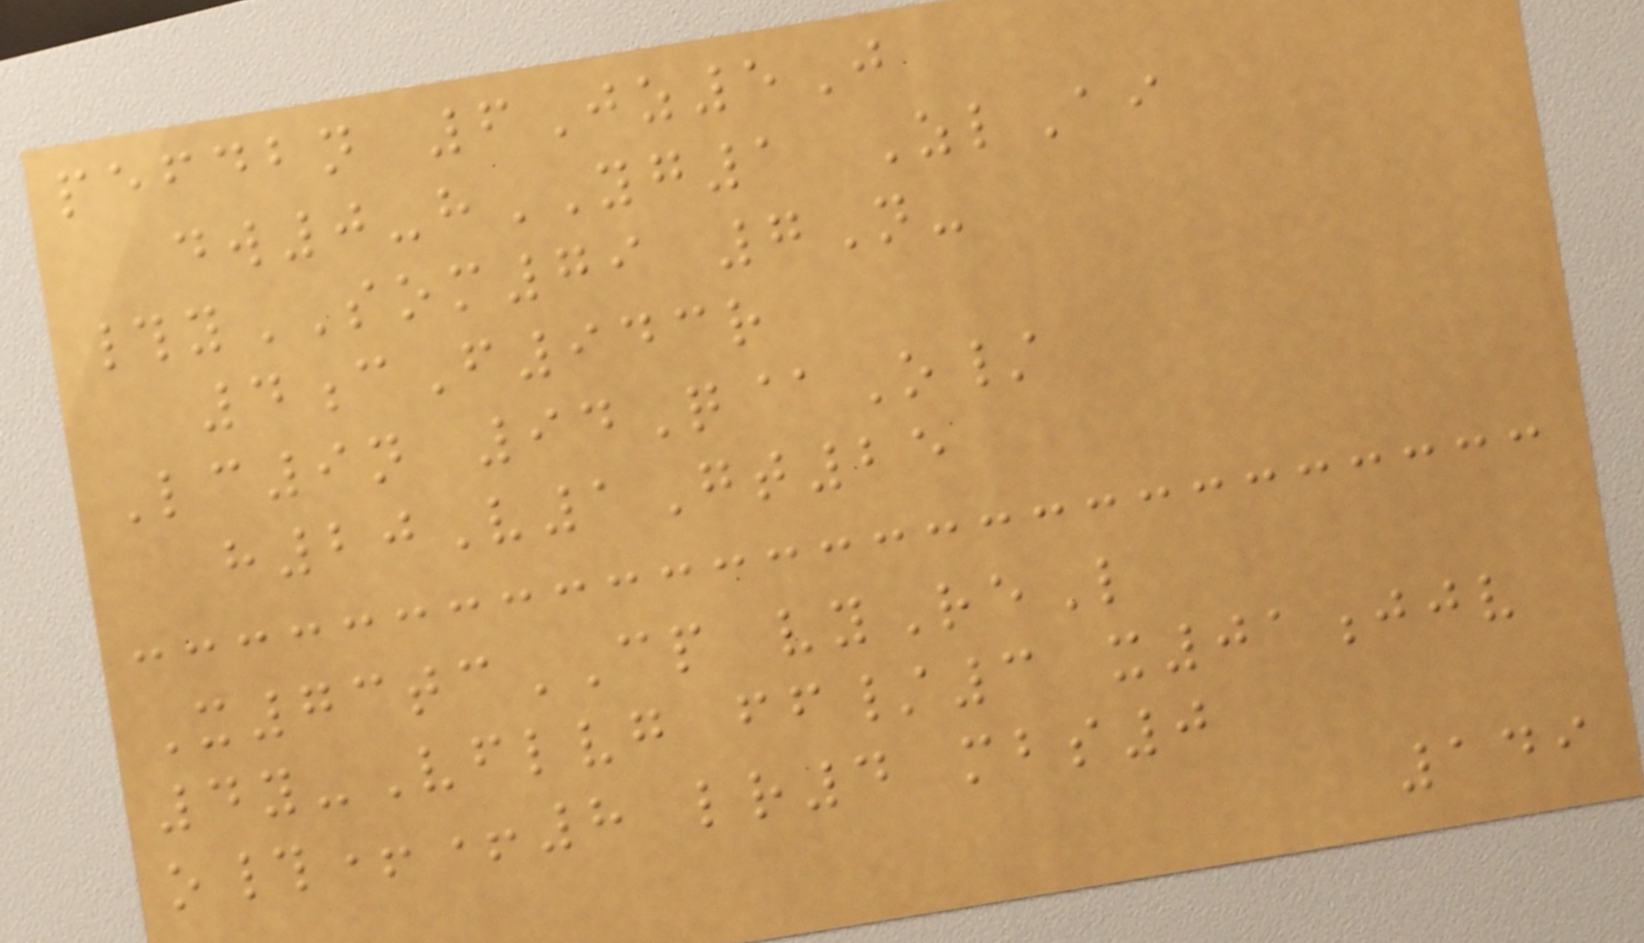pefdbn 6Jz5J
dw0-hYG1 ZlAi
#ySOM79 7N-
4cF943r
Lc9n 94Q@O/
h20V1Gt25
X73tcCP vyReL
4y-Vflvg ff/3 x01jjv
o#++8 lr4 mbs0
149
